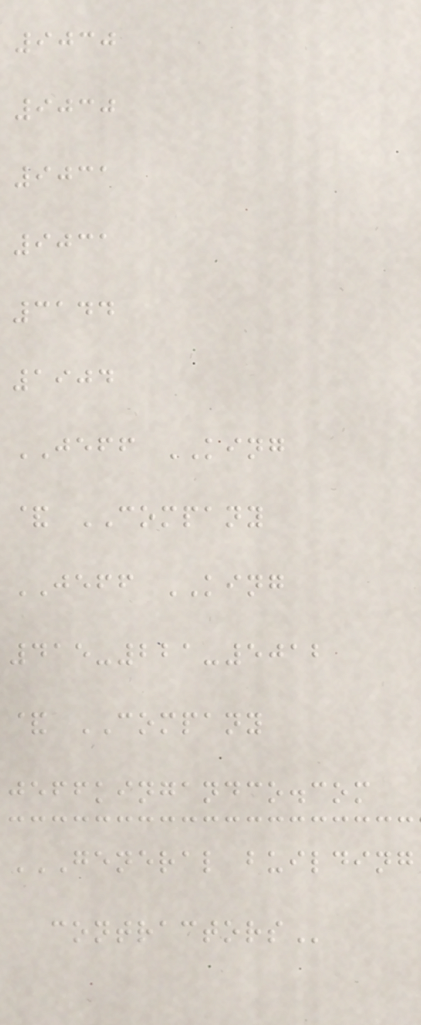9030
9030
9031
9031
3144
1904
JEFF KING
& COMPANY
JEFF KING
415-221-5012
& COMPANY
jeffkingandco.com
GENERAL BUILDING
CONTRACTORS
